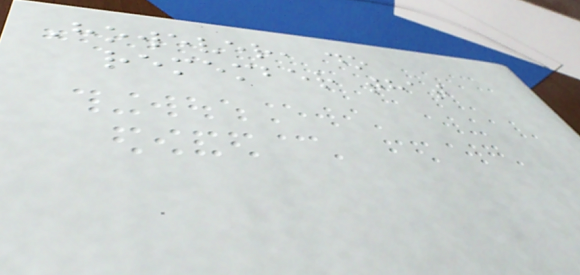However, do
remember that
